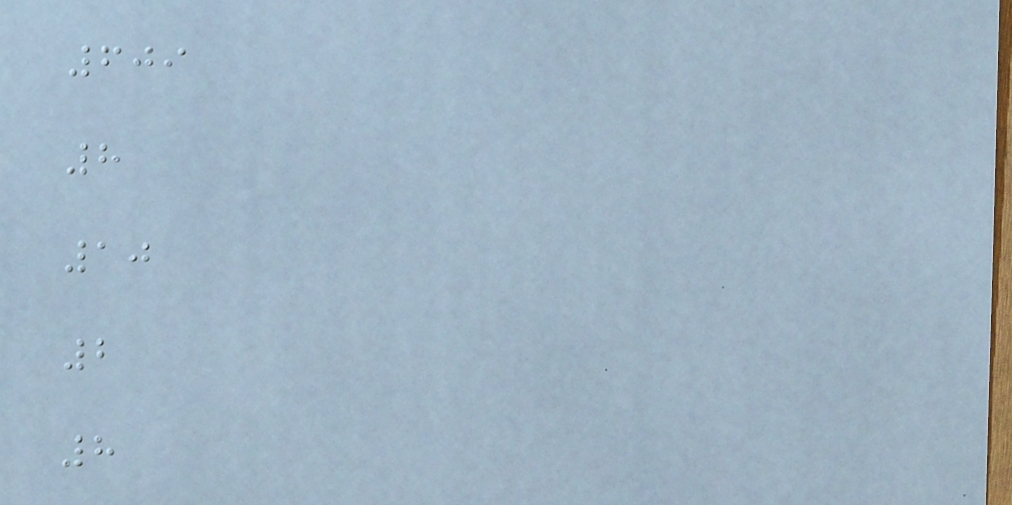609
8
10
2
8
